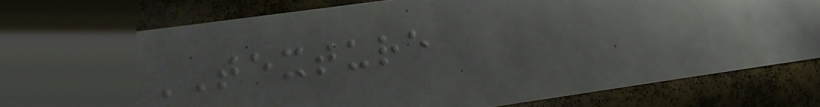TEXTURE
